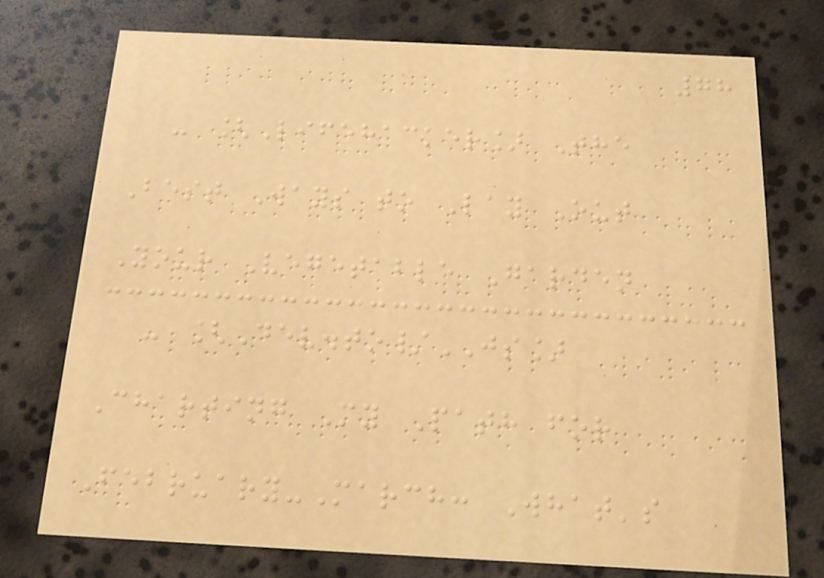78
- [Lifehacker] The
Best Ways to Lay Out
Your Vegetable Garden
- [Dev.to/JS]
Charting My Path for
February-March: What's
